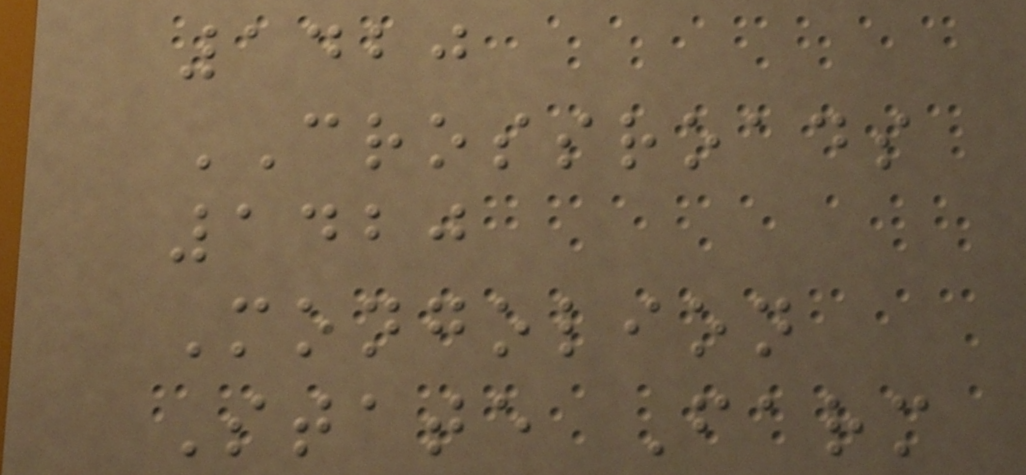1420
CROSSROADS
1420
Mongolion
State Farm
